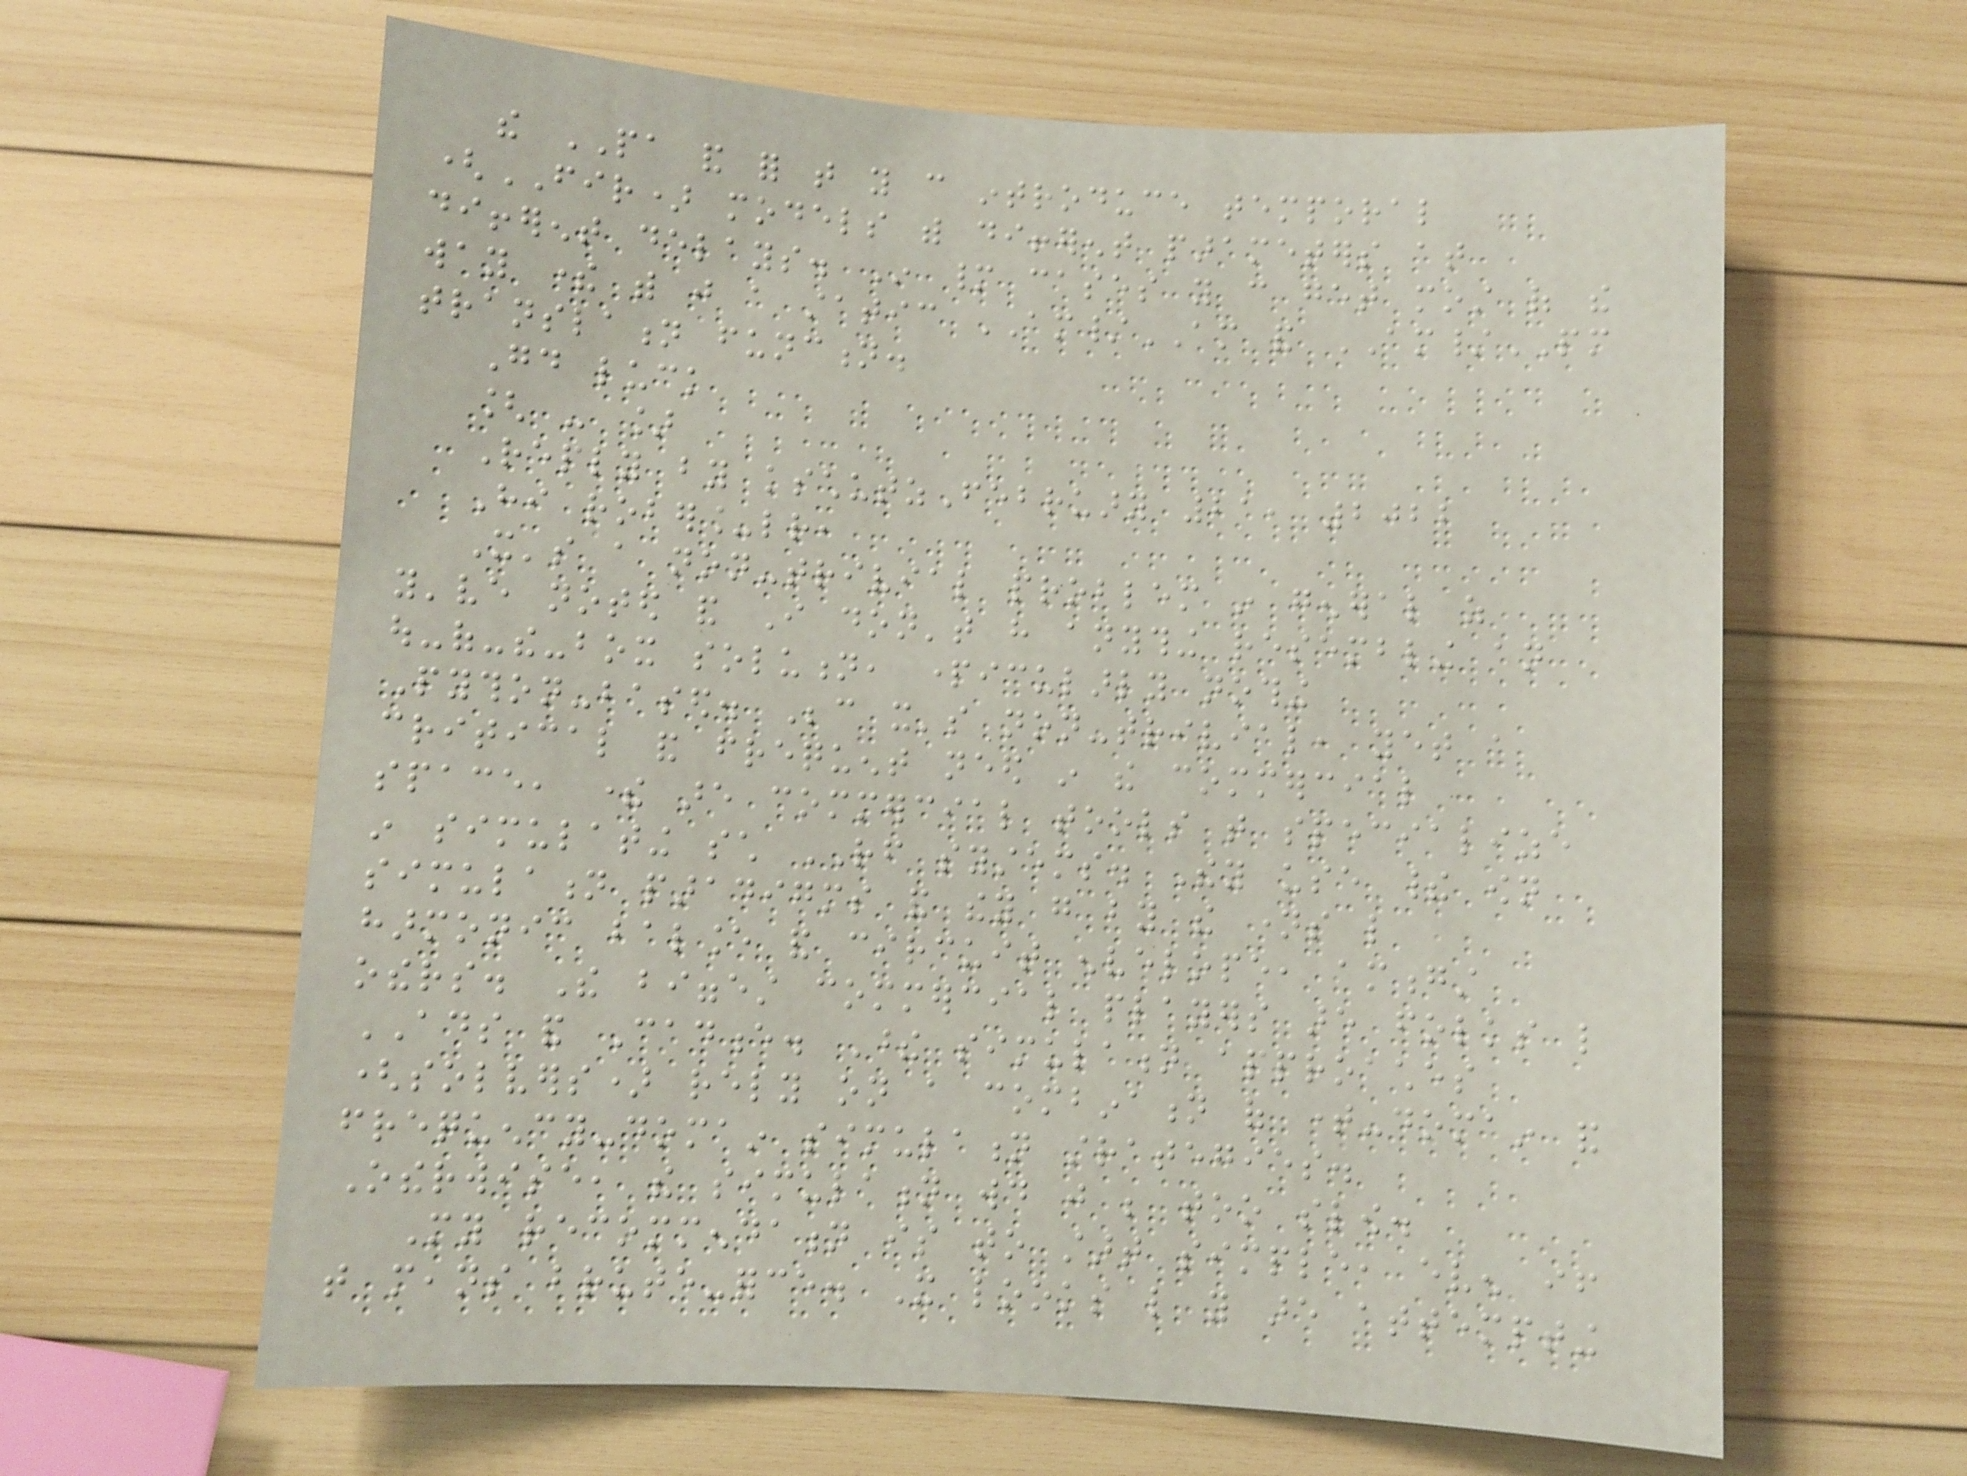the PA and for that you can introduce temporal
(FIR) models with different parameters at
different delays. In many cases you can get most of the
way there with just a static AM/AM and AM/PM
translation function.
Good luck
[ - ]
Reply by kschutzFebruary 21, 2022
Hi rober_lr,
It's a non-trivial problem in general as
you've noted and I don't have anything resembling an
out-of-the-box solution, particularly nothing
Python-based. Because it's non-trivial, yet a
critical and frequent need in the commercial
space, there are commercial tools that specialize
in simulating such RF systems. They use their own
simulation paradigms and they go by the names like
harmonic balance and circuit envelope, amongst
others. The biggest commercial players are folks like
ADS and Cadence. These simulation approaches
(solvers) rely on a combination of time-domain and
frequency-domain simulation strategies.
Otherwise, the simulation would just be too slow.
My recommendation is to start simple, even if
that means brute-force. It looks like you are attempting
